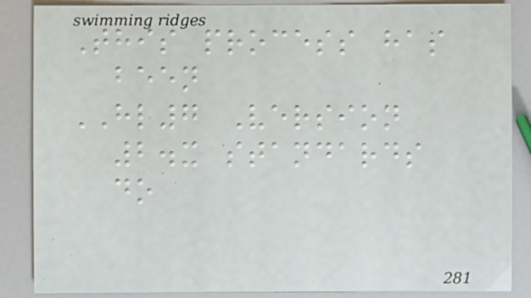This process has
been
HL7 Version
2.x standards
do
